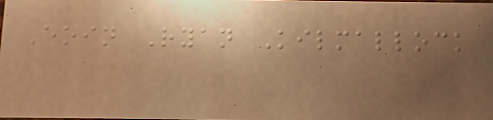Eoin Ryan Kilmallock
